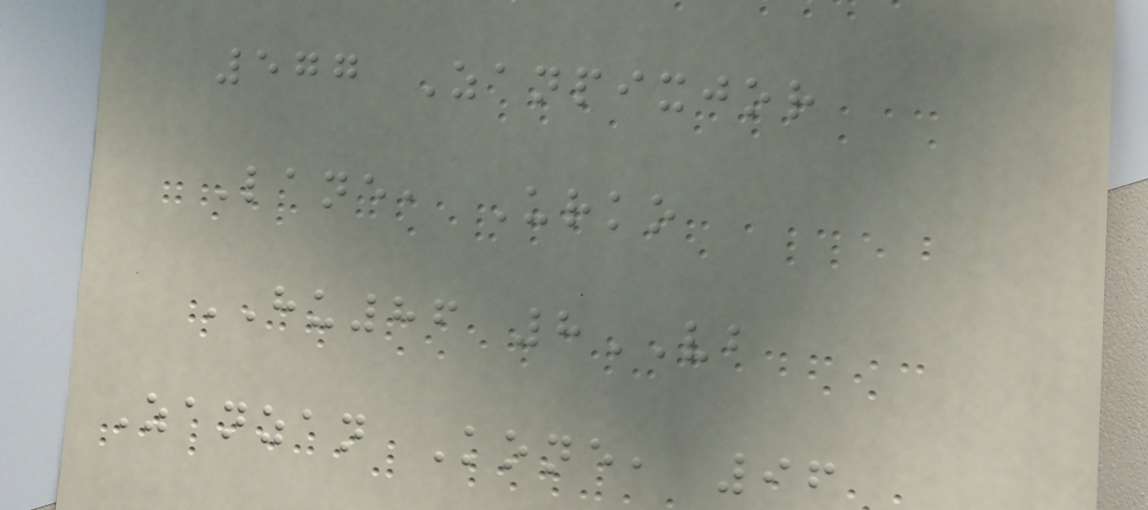577 Zanpixjor
Lane, Urko
HU86 8VB
Zanzan Kone, 96
